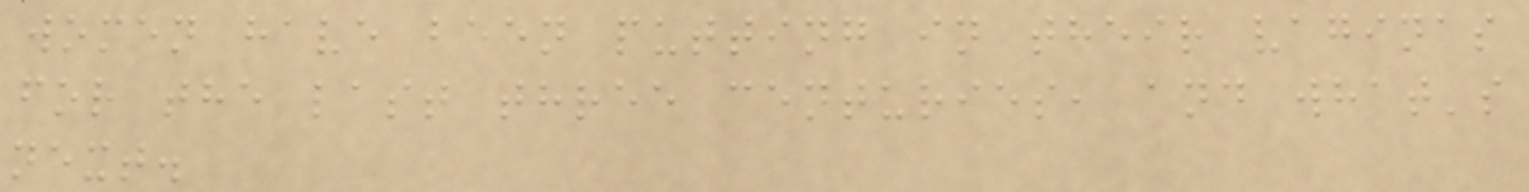women have been putting in their vaginas
for the last three centuries, and what's
next.
